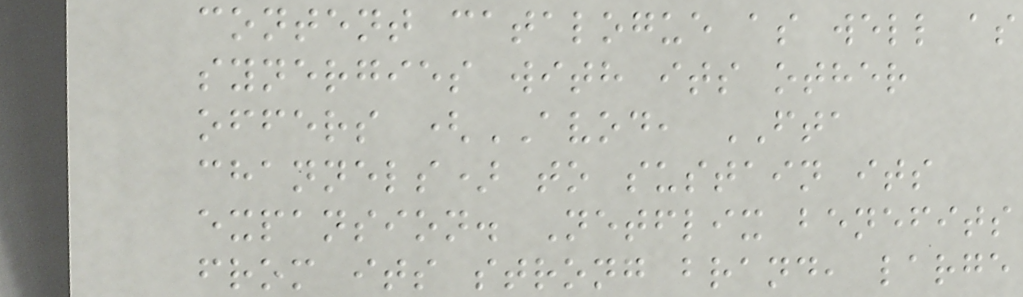content catalogue as well as
synergies with its other
offers (AVOD, FTA
channels) to sustain its
expansion. Netflix benefits
from its strong brand, large
